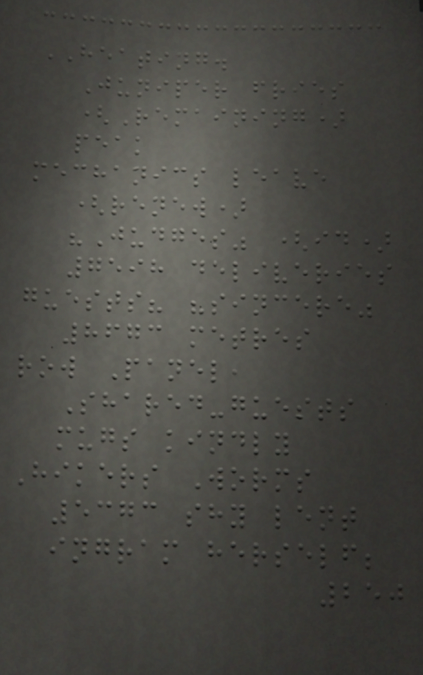HEATING.
Juniper fries
(Remaining)
peak
mechanics leave
(renew)
"Judges" (id)
7598 deliveries
guests? "sincere"
8673 metres
row Panel,
Shared-guests
mugs kindly
Hikers Worms
5373 shy lent
ingram herself;
250
